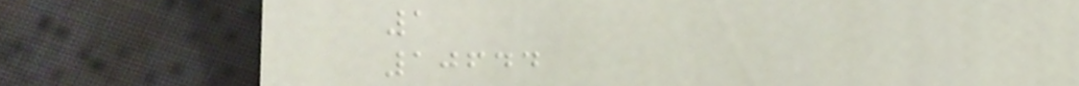1
10644
